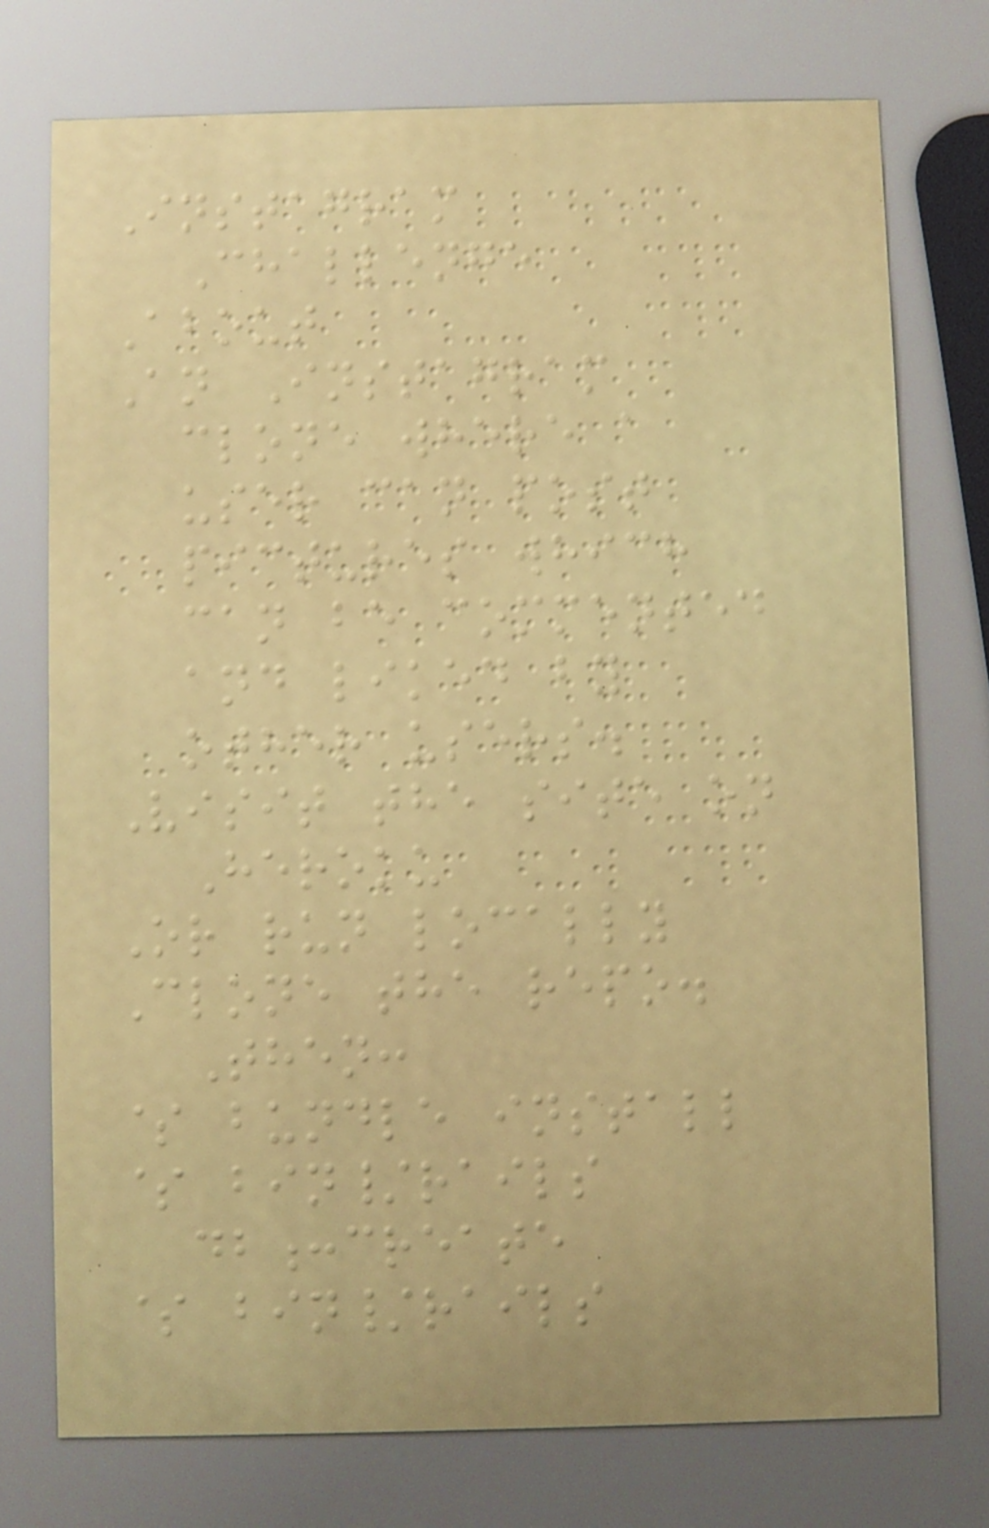Instagram
Challenge
About
An Instagram
clone where a
user can post
pictures which
can be commented
and liked by
other users.
Visit the site on
Heroku
Or run locally
Clone the repo.
Then:
$ bundle install
$ bin/rails
db:create
$ bin/rails
